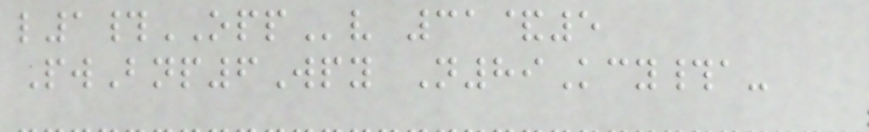l1#OPPv 31&5
PwBnp6Wpy N89Kcy#a-
